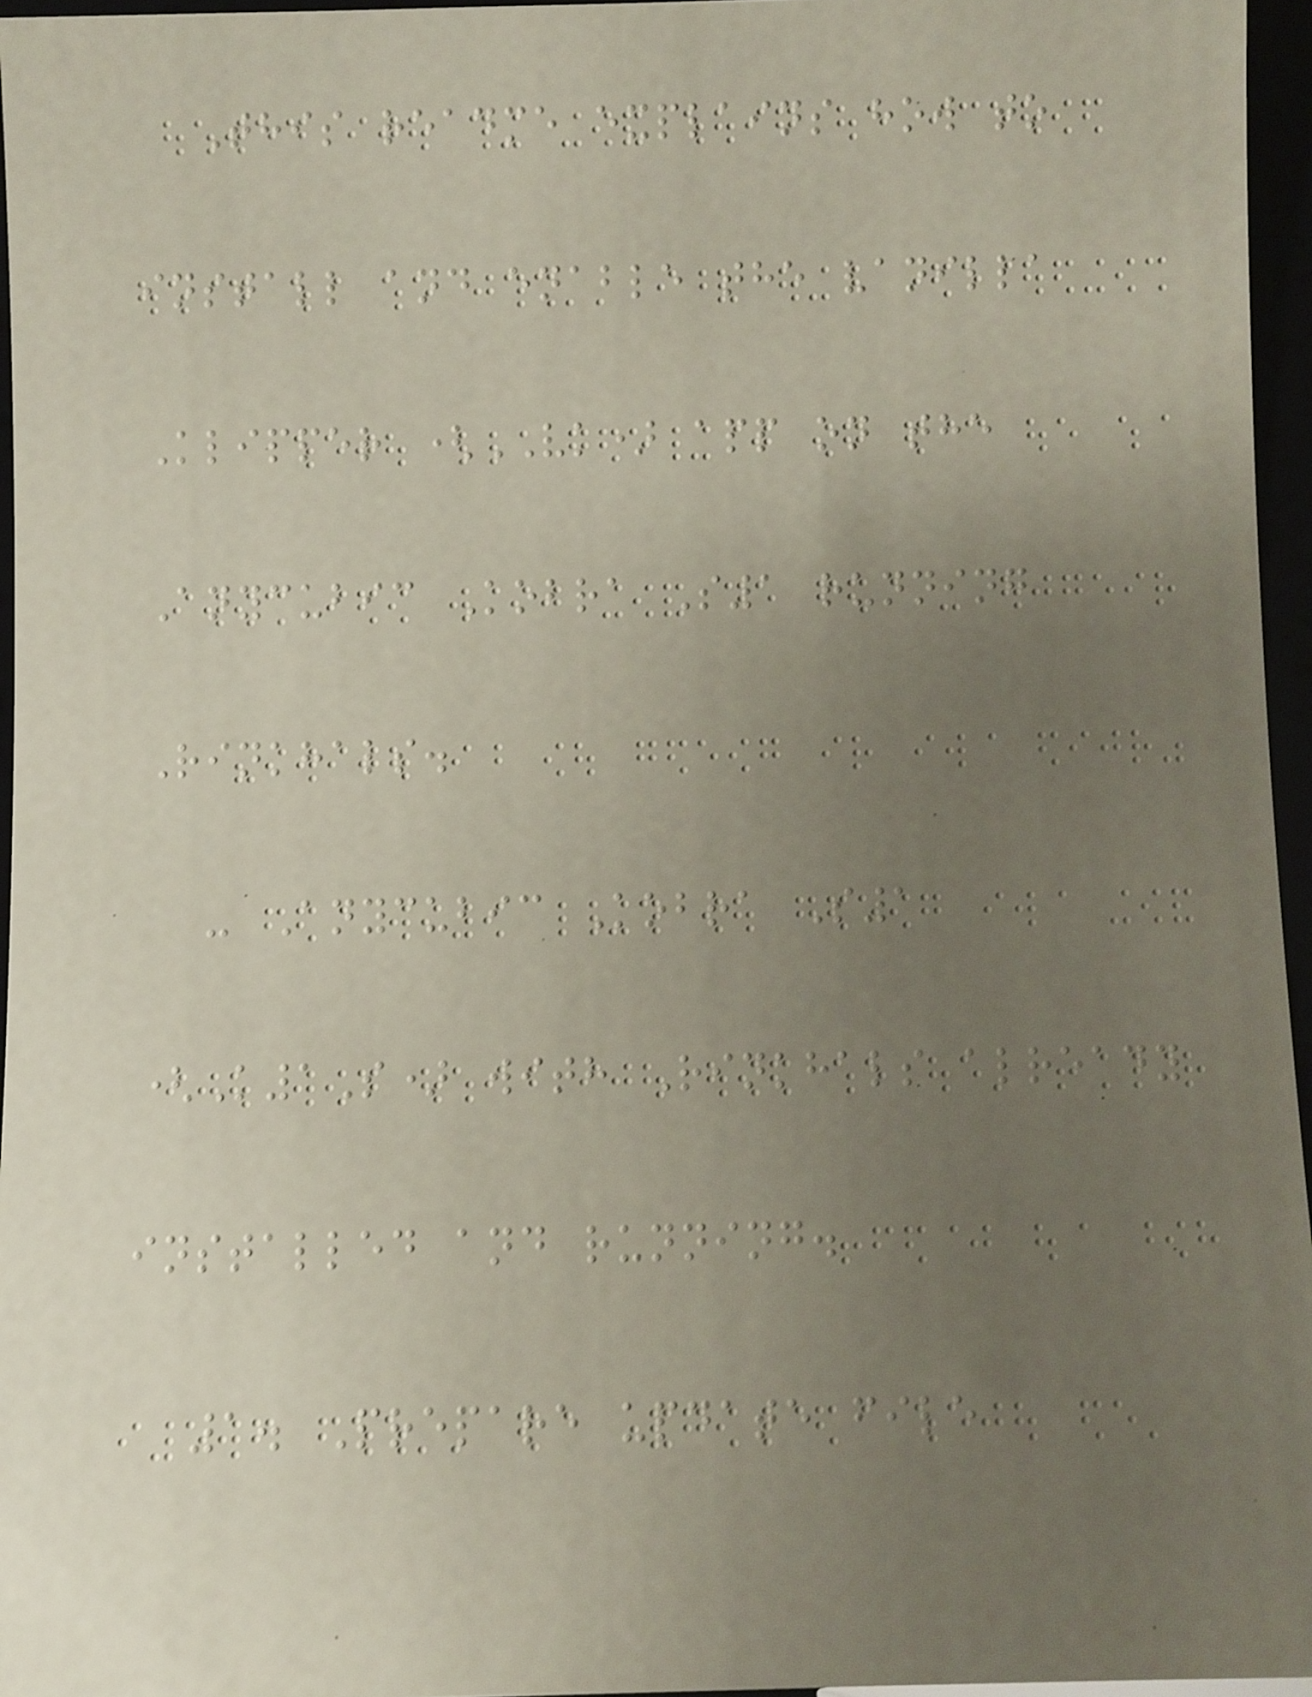This readme explains how to
install and enable the vanilla
Klipper (VK) app on the
Anycubic Kobra S1 running
Rinkhals.
- Anycubic Kobra S1
(K1S) with Rinkhals already
installed and running.
1. Prepare update file
